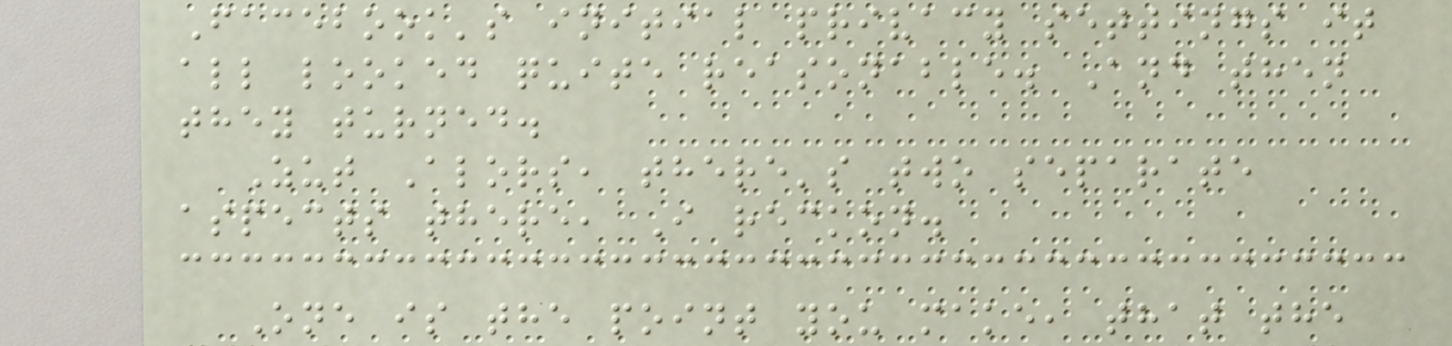Facebook's initial privacy settings it
all looked quite reasonable. And then
they turned.
Zut Alors, there's two separate
aspects there, I reckon.
One is the point you make, that the
